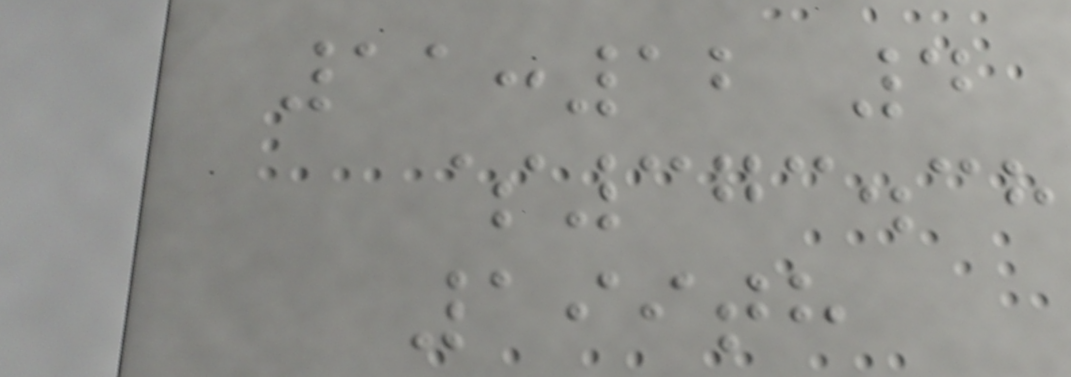11:12 4
$373.38
199th
